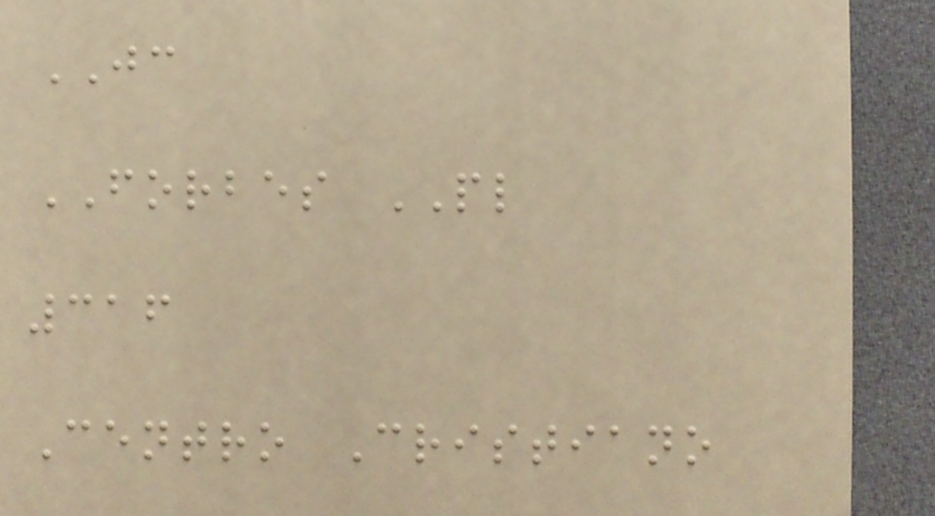JC
FORBES PL
316
Centro Cristiano
